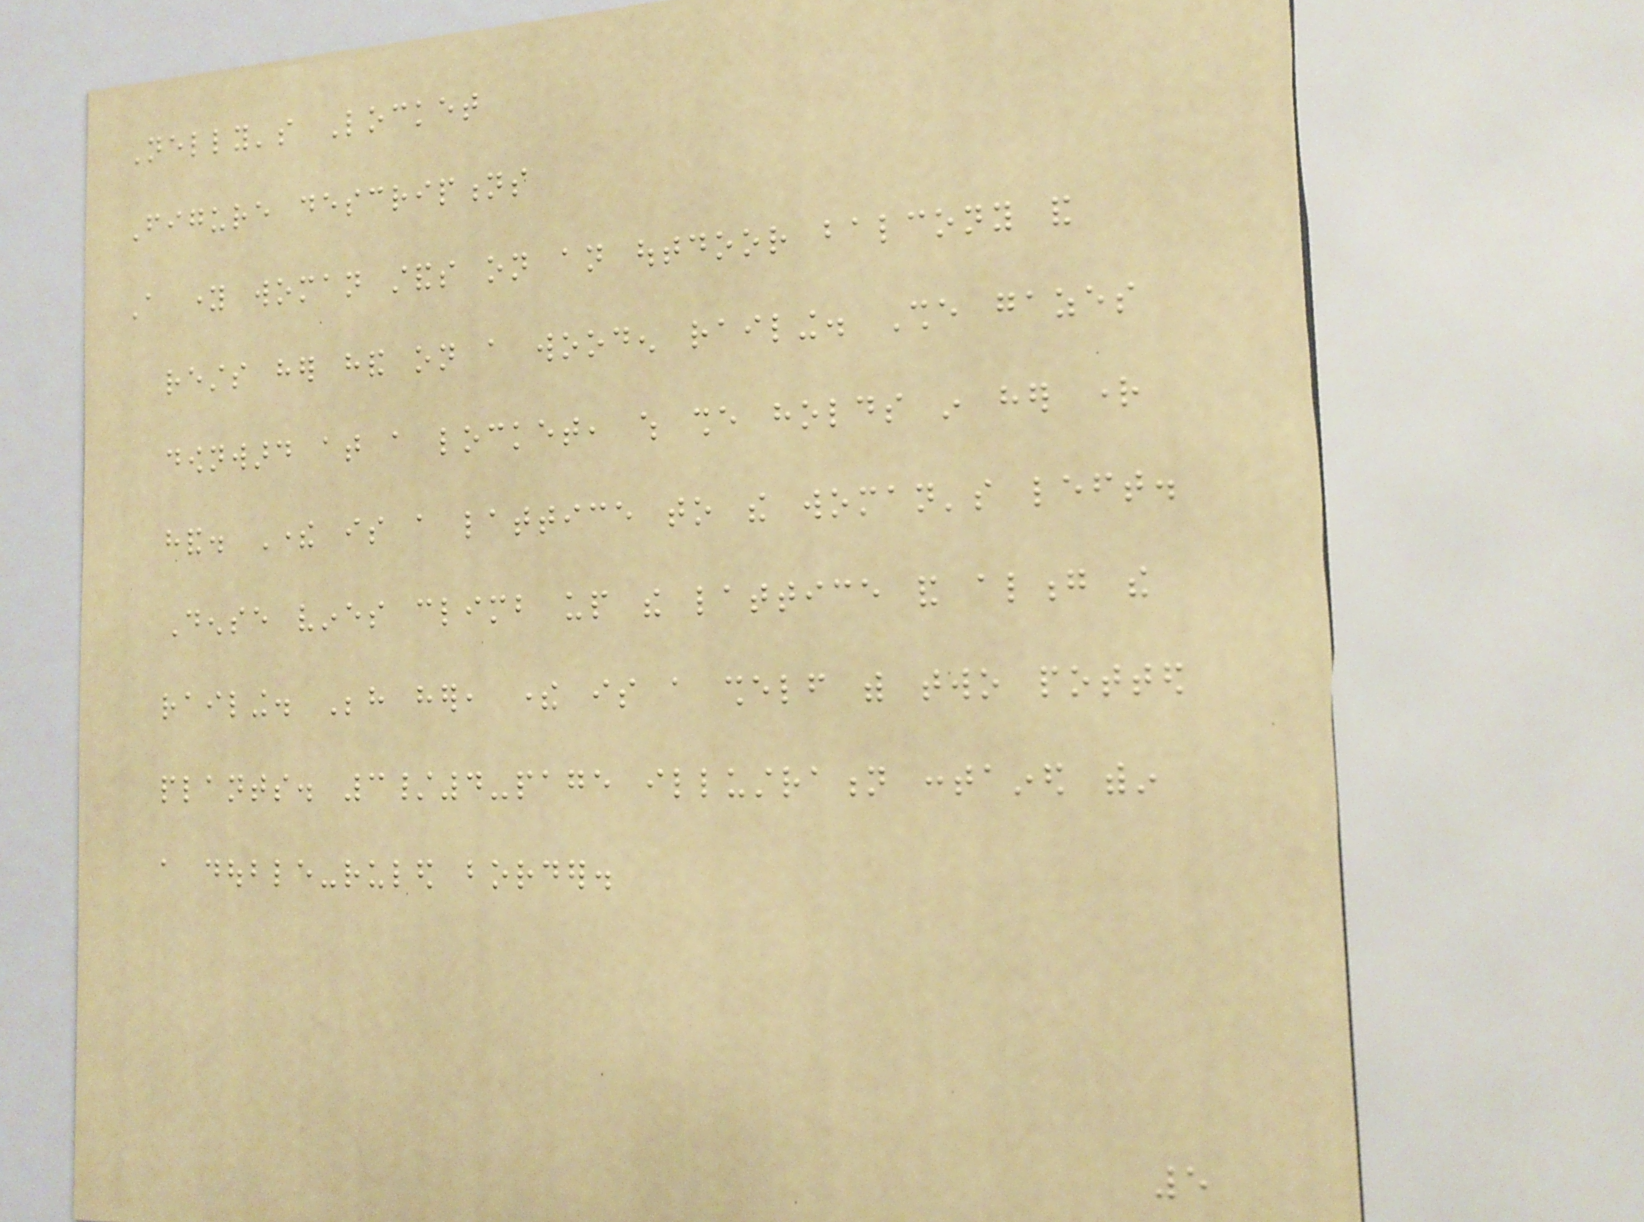Nelly's Locket
Figure descriptions
A young woman stands on an outdoor balcony and
rests her hand on a wooden railing. She gazes
downward at a locket, which she holds in her right
hand. There is a lattice to the woman's left.
Dense vines climb up the lattice and along the
railing. Behind her, there is a shelf with two potted
plants. 3/4-page illustration contained within
a double-ruled border.
5
